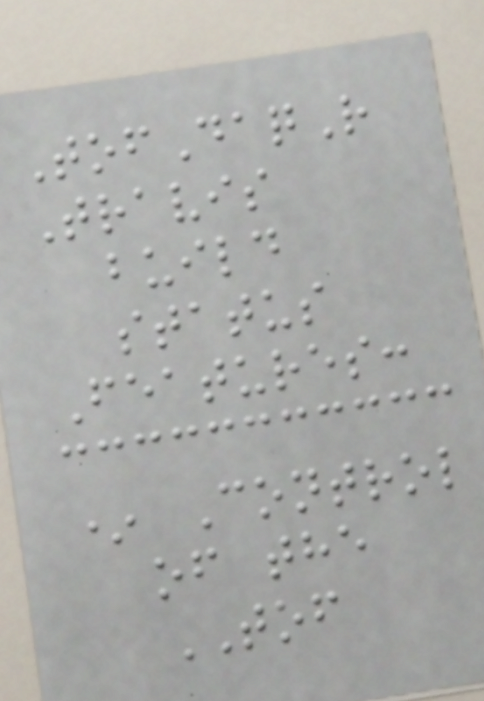TofDaqR
Travis
build
status
Features:
* Control
of the
TOF
